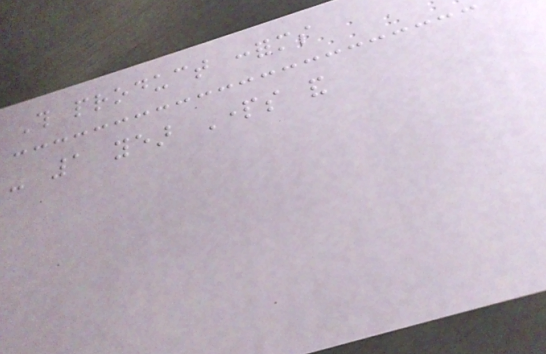This product conforms
- 1 year Parts and
